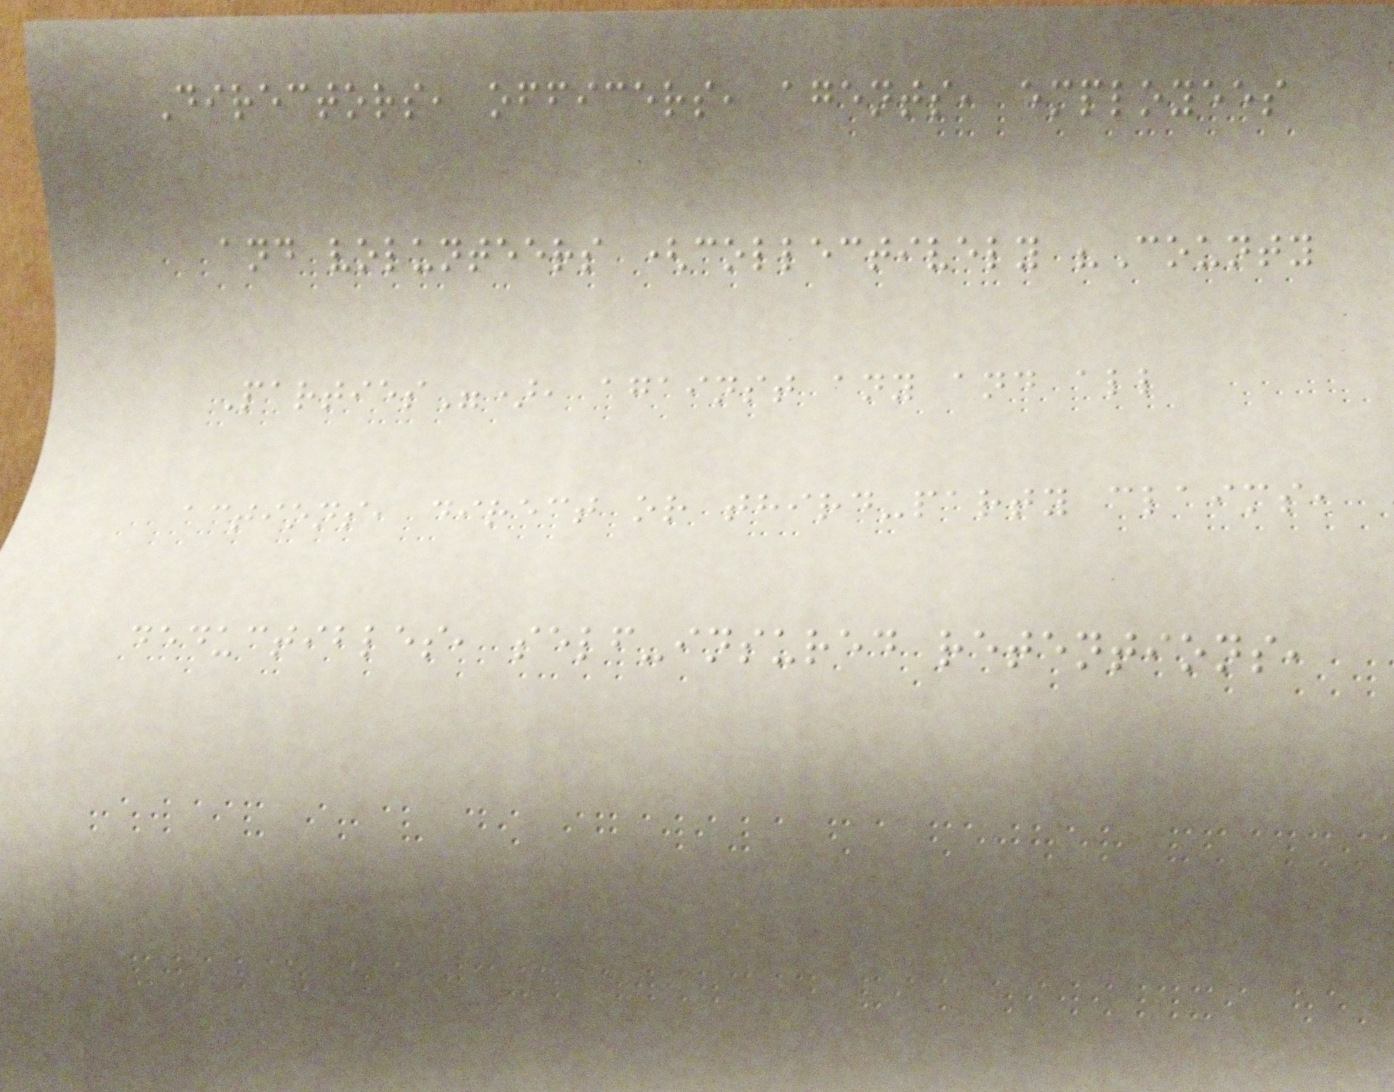Directors, officers, agents, employees
and volunteers (collectively "County
Parties"), against any and all
actions, direct or third-party claims,
deductibles, self-insured retentions,
